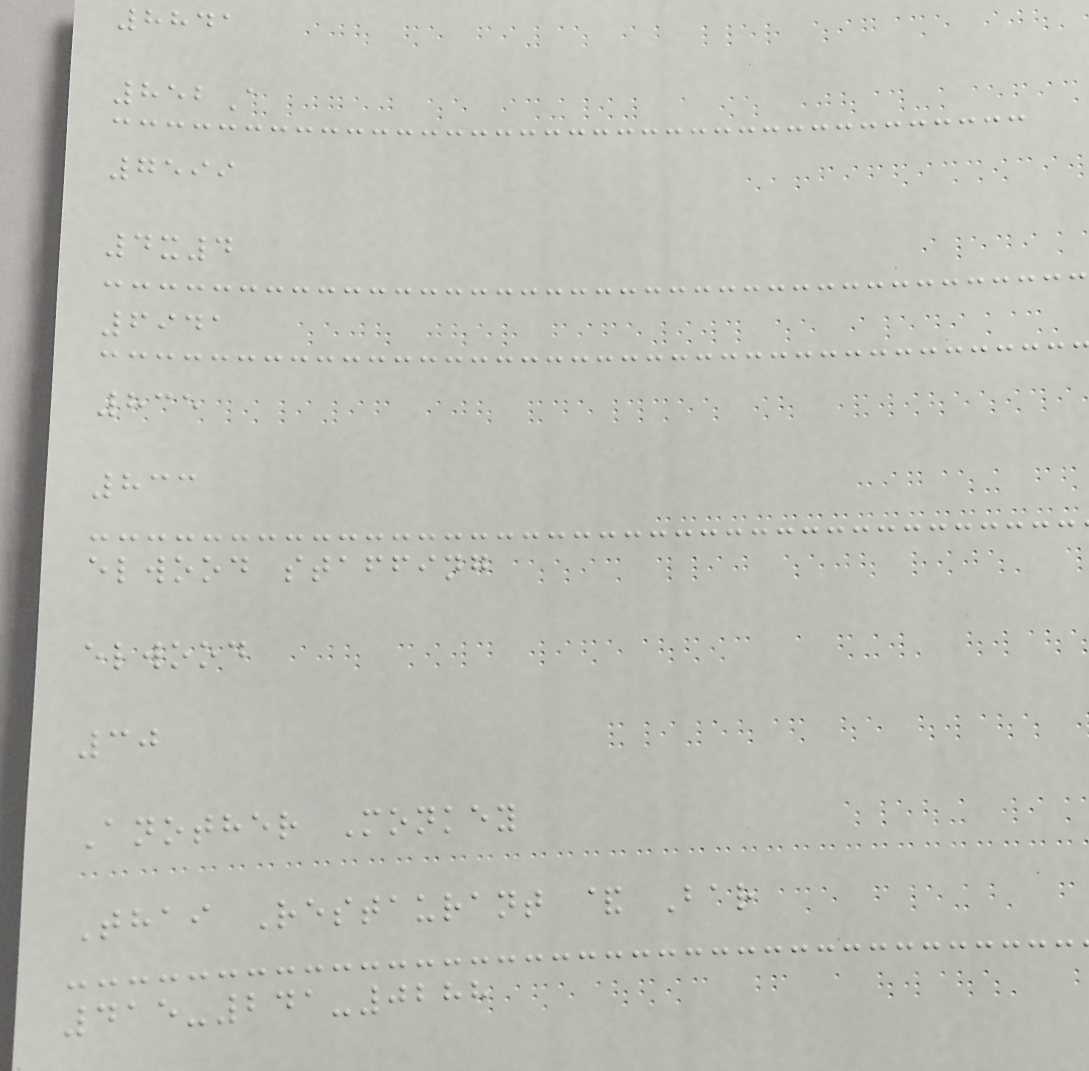8841
852A
7599
4x4
6941
835
833
elwood staffing
elwood
30
Another Monkey
Thai Restaurant & Bar
415-241-0288
